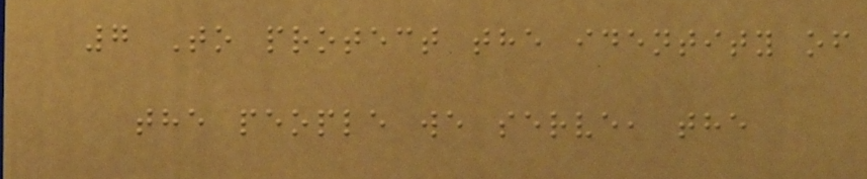7 To protect the identity of
the people we serve, the
